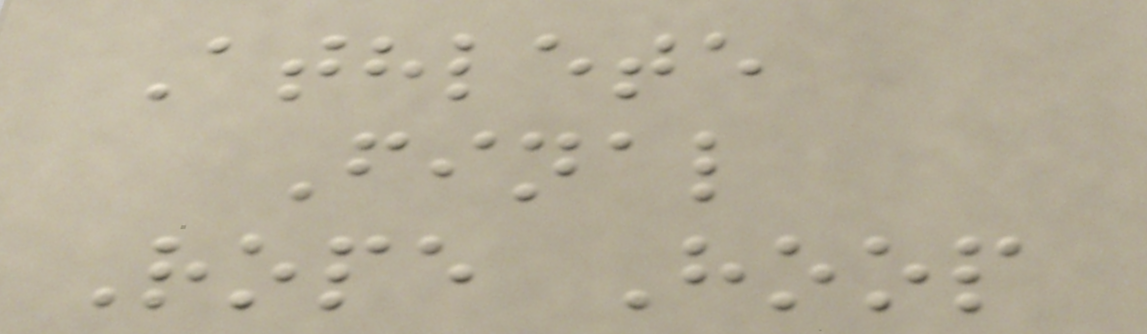Athlete
Final
Rope Hoop
